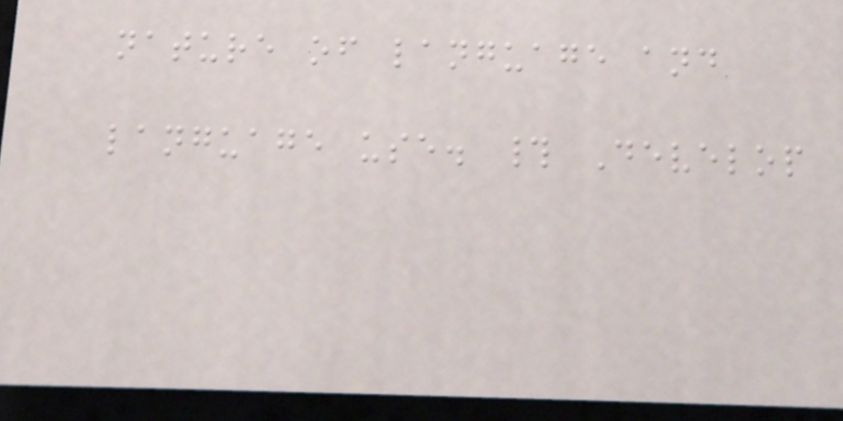nature of language and
language use. # Develop
